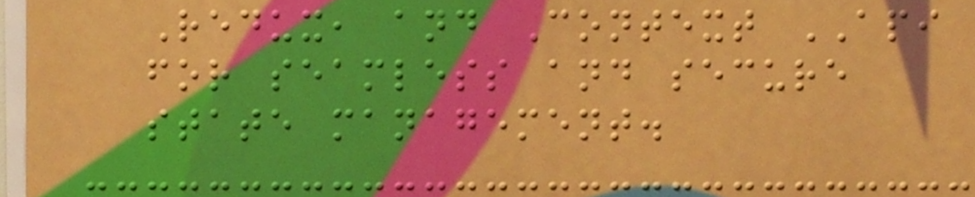Redux, and Context API
for seamless and secure
state management.
